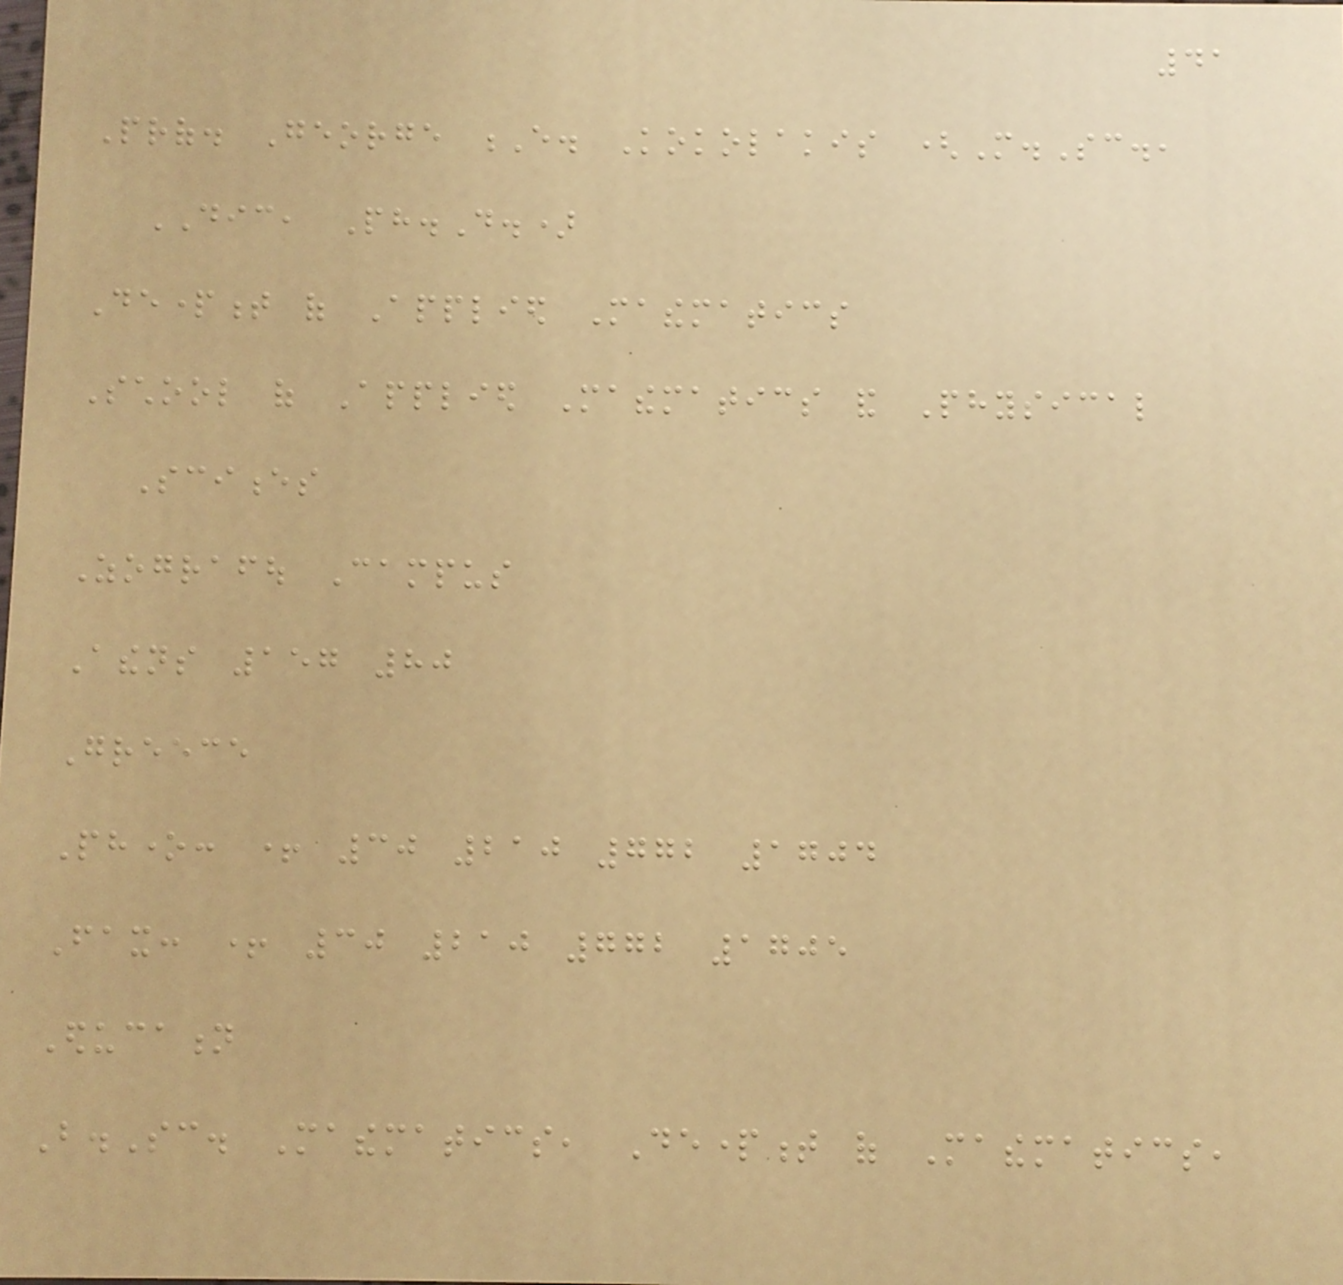41
Prof. George E. Kokolakis (M.Sc.,
DIC, Ph.D.)
Department of Applied Mathematics
School of Applied Mathematics and Physical
Sciences
Zografou Campus
Athens 157 80
Greece
Phone: + 30 210 772 1704
Fax: + 30 210 772 1705
Education
B.Sc. Mathematics, Department of Mathematics,
